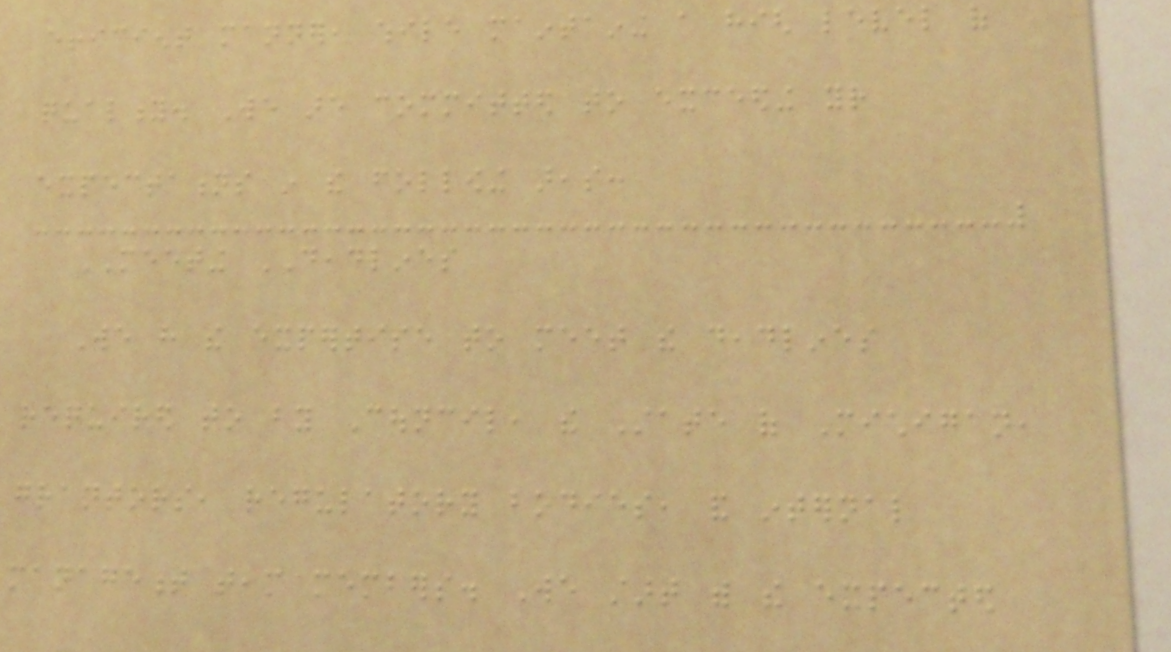efficient manner, while maintaining a high level of
quality. We are committed to exceeding your
expectations in the following areas:
MEETING DEADLINES
We have the expertise to meet the deadlines
required to by Council, the State of Michigan,
grantors, regulatory bodies, and internal
management team members. We start with the expected
